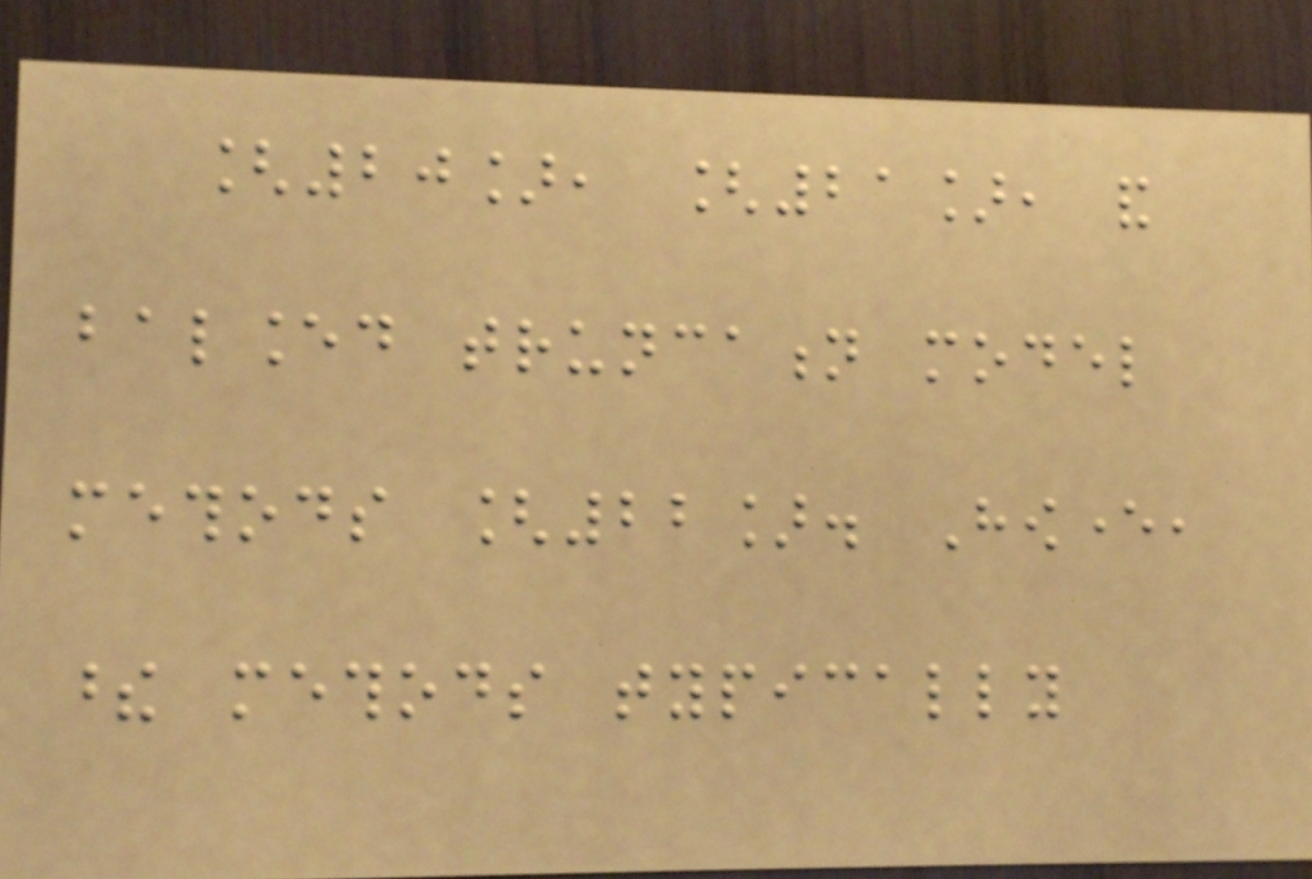[20], [21], and
balanced truncation model
methods [22]. However,
these methods typically
